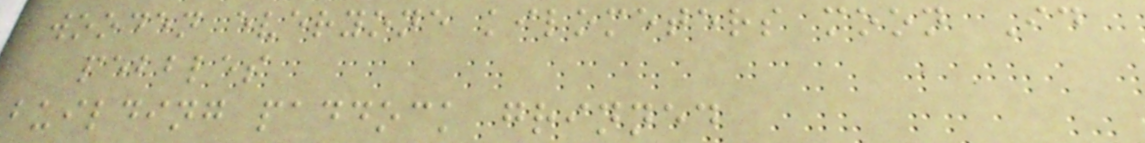wooden everyone kilometers moon Id
pebbles
building paddock grinned
